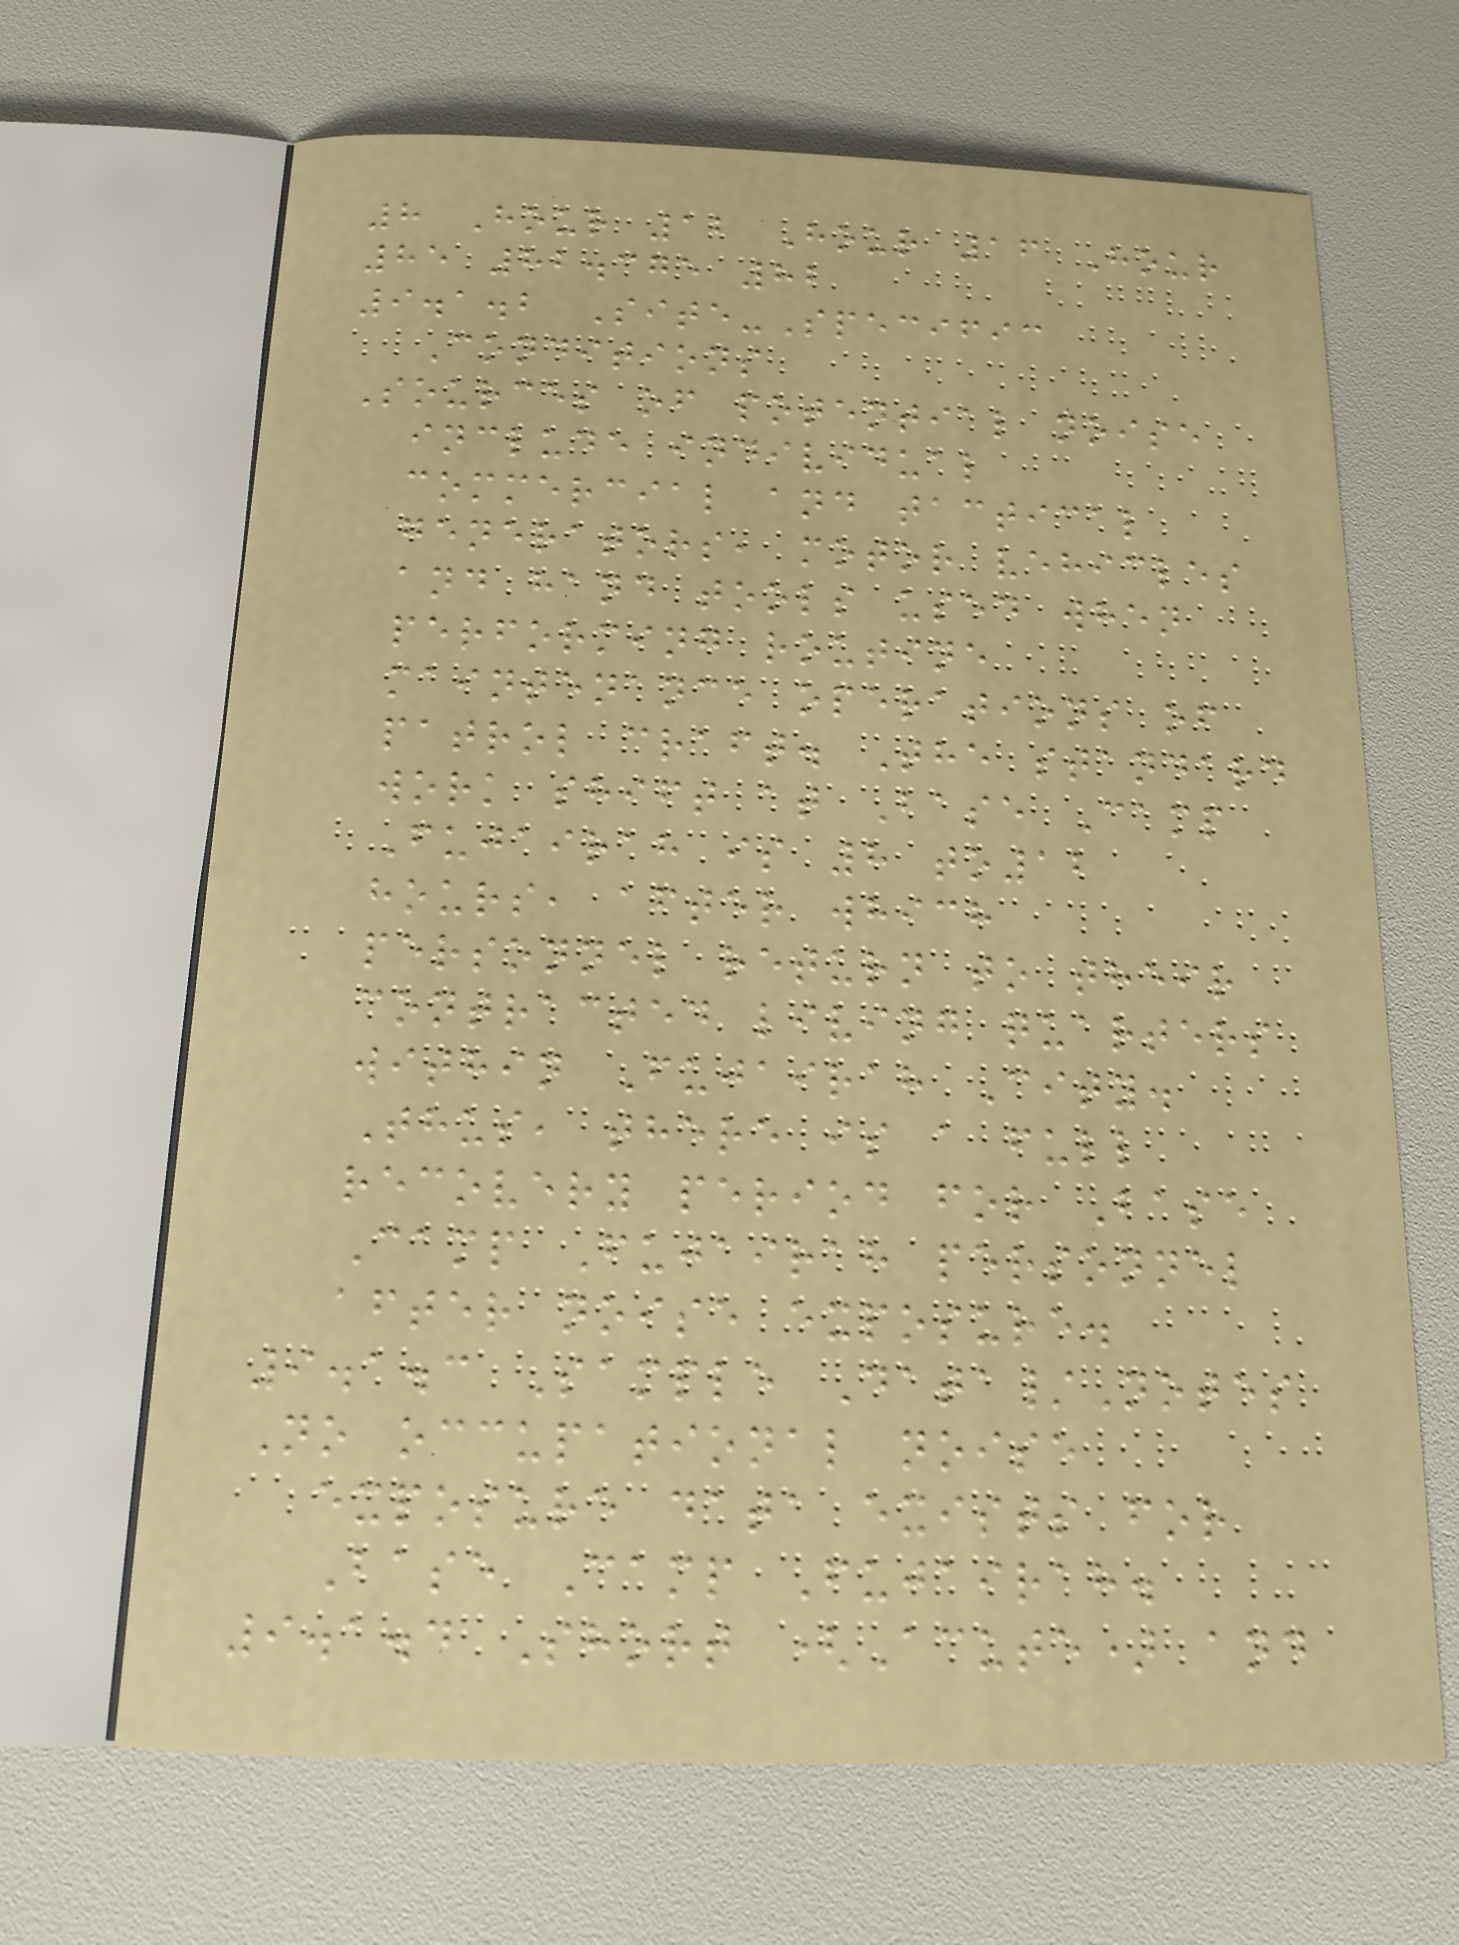8 Hour 12 Hour 16 Hour
85 82.375 82
9.1.2 Site-Specific
Conditions
Sources of potential noise
include individual
commercial and tactical
generators, motor vehicles
and hand tools used when
performing routine
maintenance operations of
patrol craft. The standard
work shift at Base Camp
Fujairah is 8 to12
hours, after which
personnel return to their
contracted living quarters
within Fujairah City.
Thus, there is a full
recovery period for Base
Camp Fujairah personnel
after noise exposure.
9.1.3 Sample Data/Notes
No occupational noise
exposure data exists for
Base Camp Fujairah.
9.1.4 Short (Acute) and
